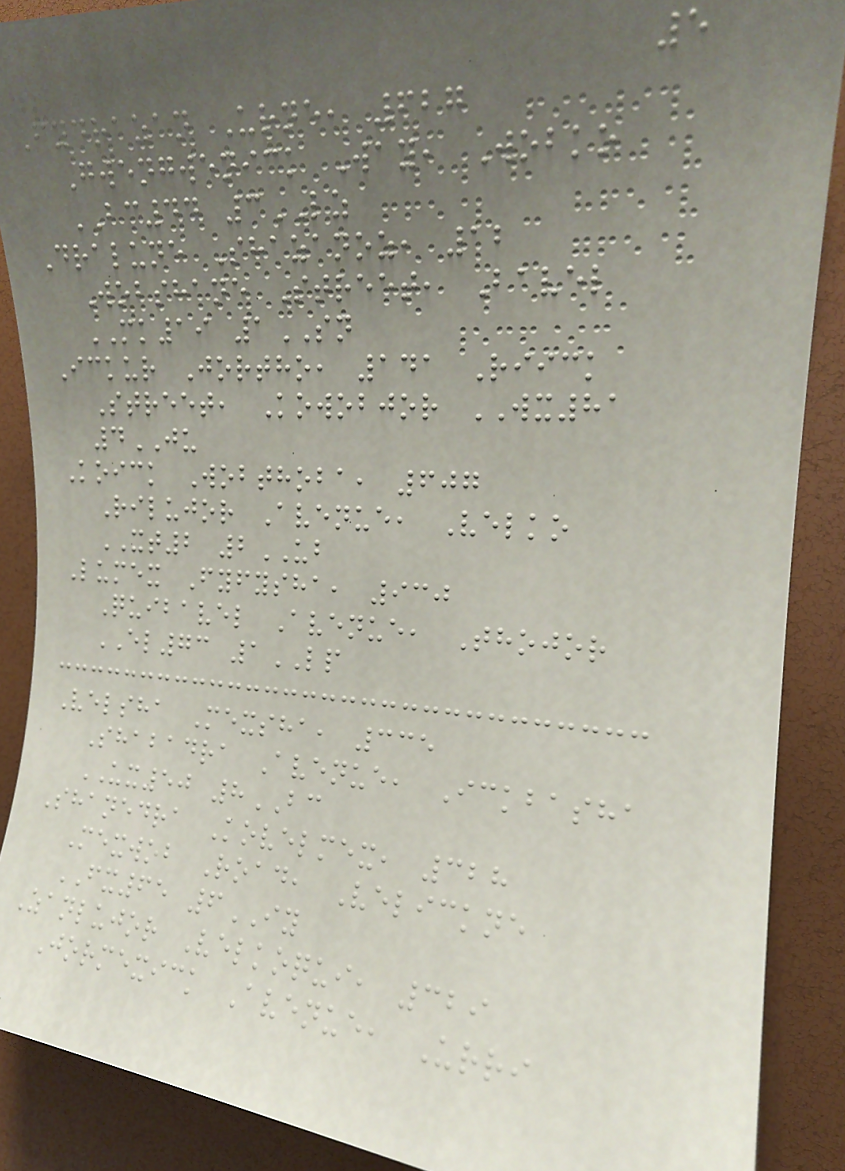5
Fydrazan Urne, 627
Gwengwenick Way, Wobko
BC44 3LZ
Dralune Shazanoz, 12
Wobshane Street, Bavel
MK19 1SN
Ickur Jortho, 141 Riick
Street, Kowobjor WX81
4JU
Koick Wobthoba, 607
Rilujor Avenue, Velko
XT2 2UB
Lumex Fyfysha, 930
Quibavel Avenue, Thojor
EL73 1LP
Velsha Mexsha, 335
Shabadra Avenue, Ickbasha
UX50 8BC
Shanedra Kovelmex, 328
Mexwob Road, Velickne
FX65 6IY
Zanlujor Velkoqui, 329
Jormexick Avenue, Urri
